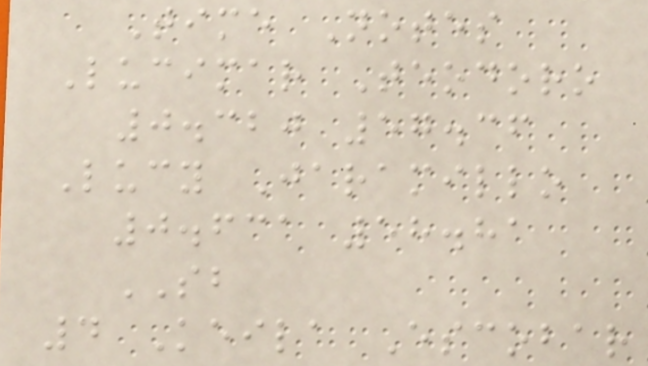Time Notes
Lucimar Teodoro
0.320 57.36
Lucy Jaramillo
0.631 58.81
SB
4 Keila Escobar
